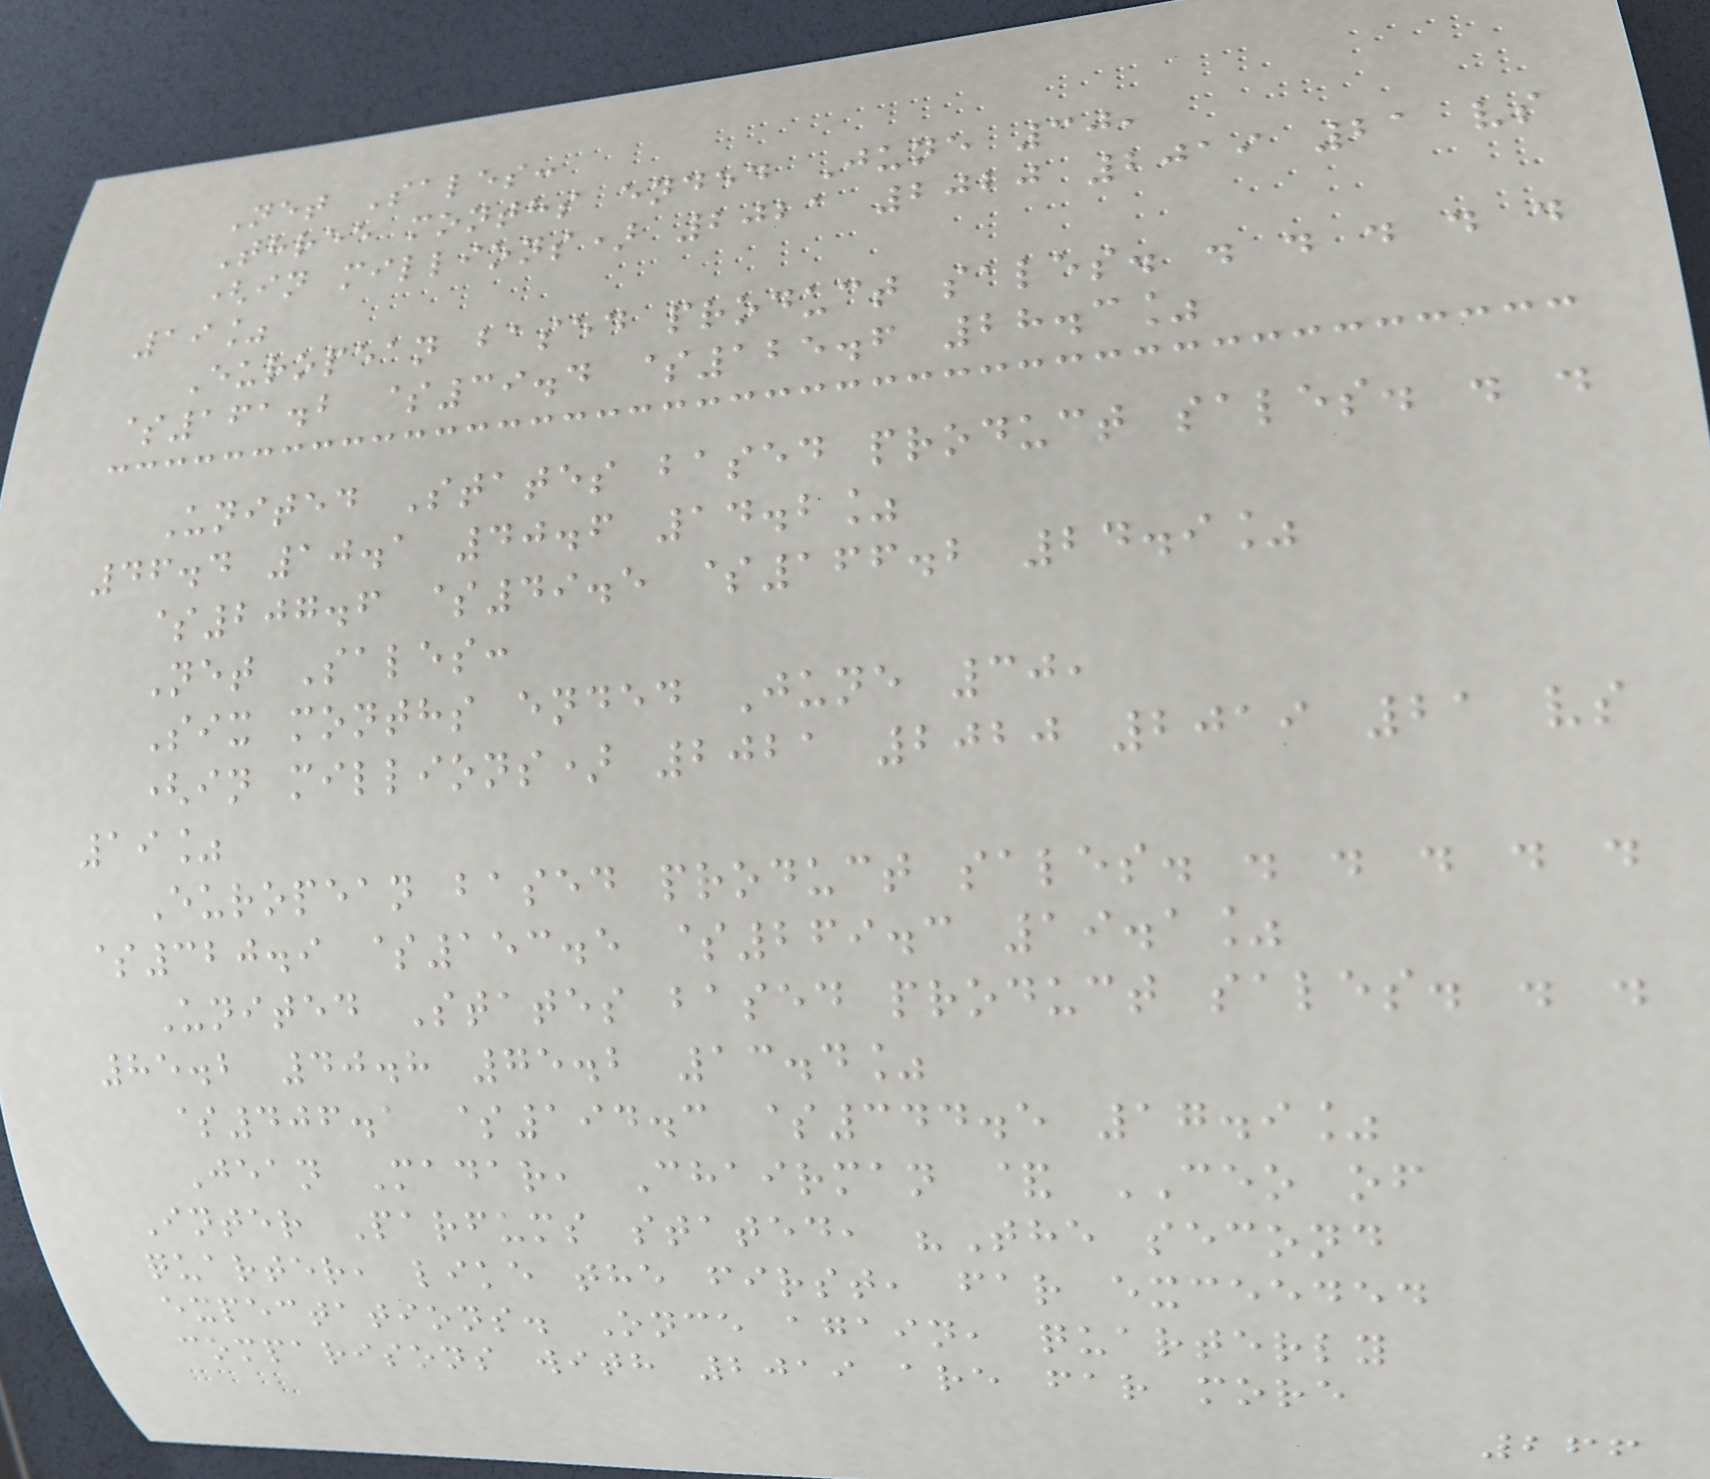Net Sales:
Three months ended June 30,
(in millions) 2021 2020 2019 21 vs
19%
European based product sales. . . . . .
$161.2 $39.4 $125.6 28.3%
United States based product sales. . .
46.4 10.1 40.6 14.2%
$207.6 $49.5 $166.2 24.9%
Net Sales:
Six months ended June 30,
(in millions) 2021 2020 2019 21 vs
19%
European based product sales. . . . . .
$320.9 $153.5 $269.3 19.1%
United States based product sales. . .
85.2 40.8 75.2 13.4%
$406.1 $194.3 $344.5 17.9%
Jean Madar, Chairman & CEO of
Inter Parfums stated, "The second
quarter, like the first, far exceeded
expectations. Once again, quarterly
comparisons with 2019 are far more
266
